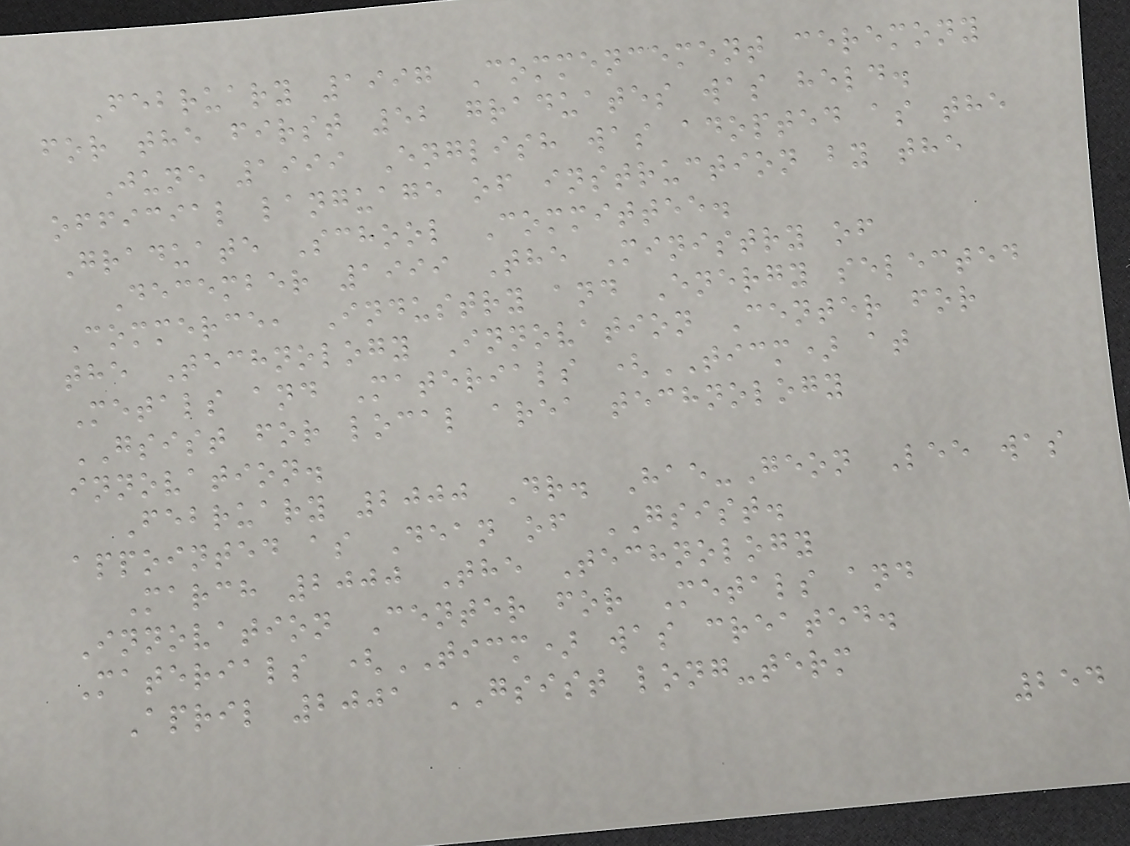February 1997 Commencement ceremony
for the first 52 graduates was held.
June 1999 English was adopted as the
official language of instruction by the
Graduate School Committee.
December 1999 The Ministry of
Commerce, Industry and Energy selected
the Technology Innovation Center for
Metals and Materials (TICM) at
GSIST for local area technology
innovation.
February 2000 Dr. Hae-Geon Lee was
appointed as Dean of GSIST.
March 2000 The Technology
Innovation Center for Metals and
Materials (TICM) was created.
April 2001 GSIST long-term
254
